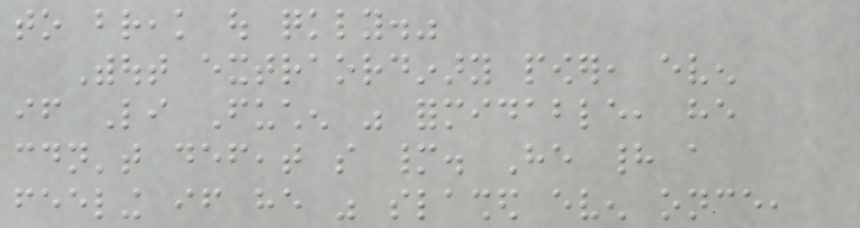to break out quickly."
Without extraordinary power, even
if Li Fuchen was formidable, he
couldn't defeat so many. He had a
feeling if he was slashed even once,
